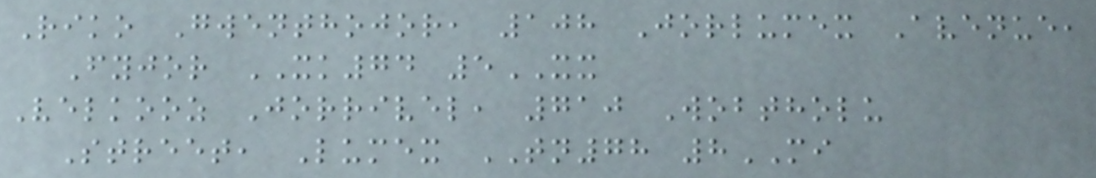Riko Gwenthojor, 108 Jorlumex Avenue,
Fyjor XK74 5XX
Velkooz Jorrivel, 710 Wobtholu
Street, Lumex TN78 8MI
